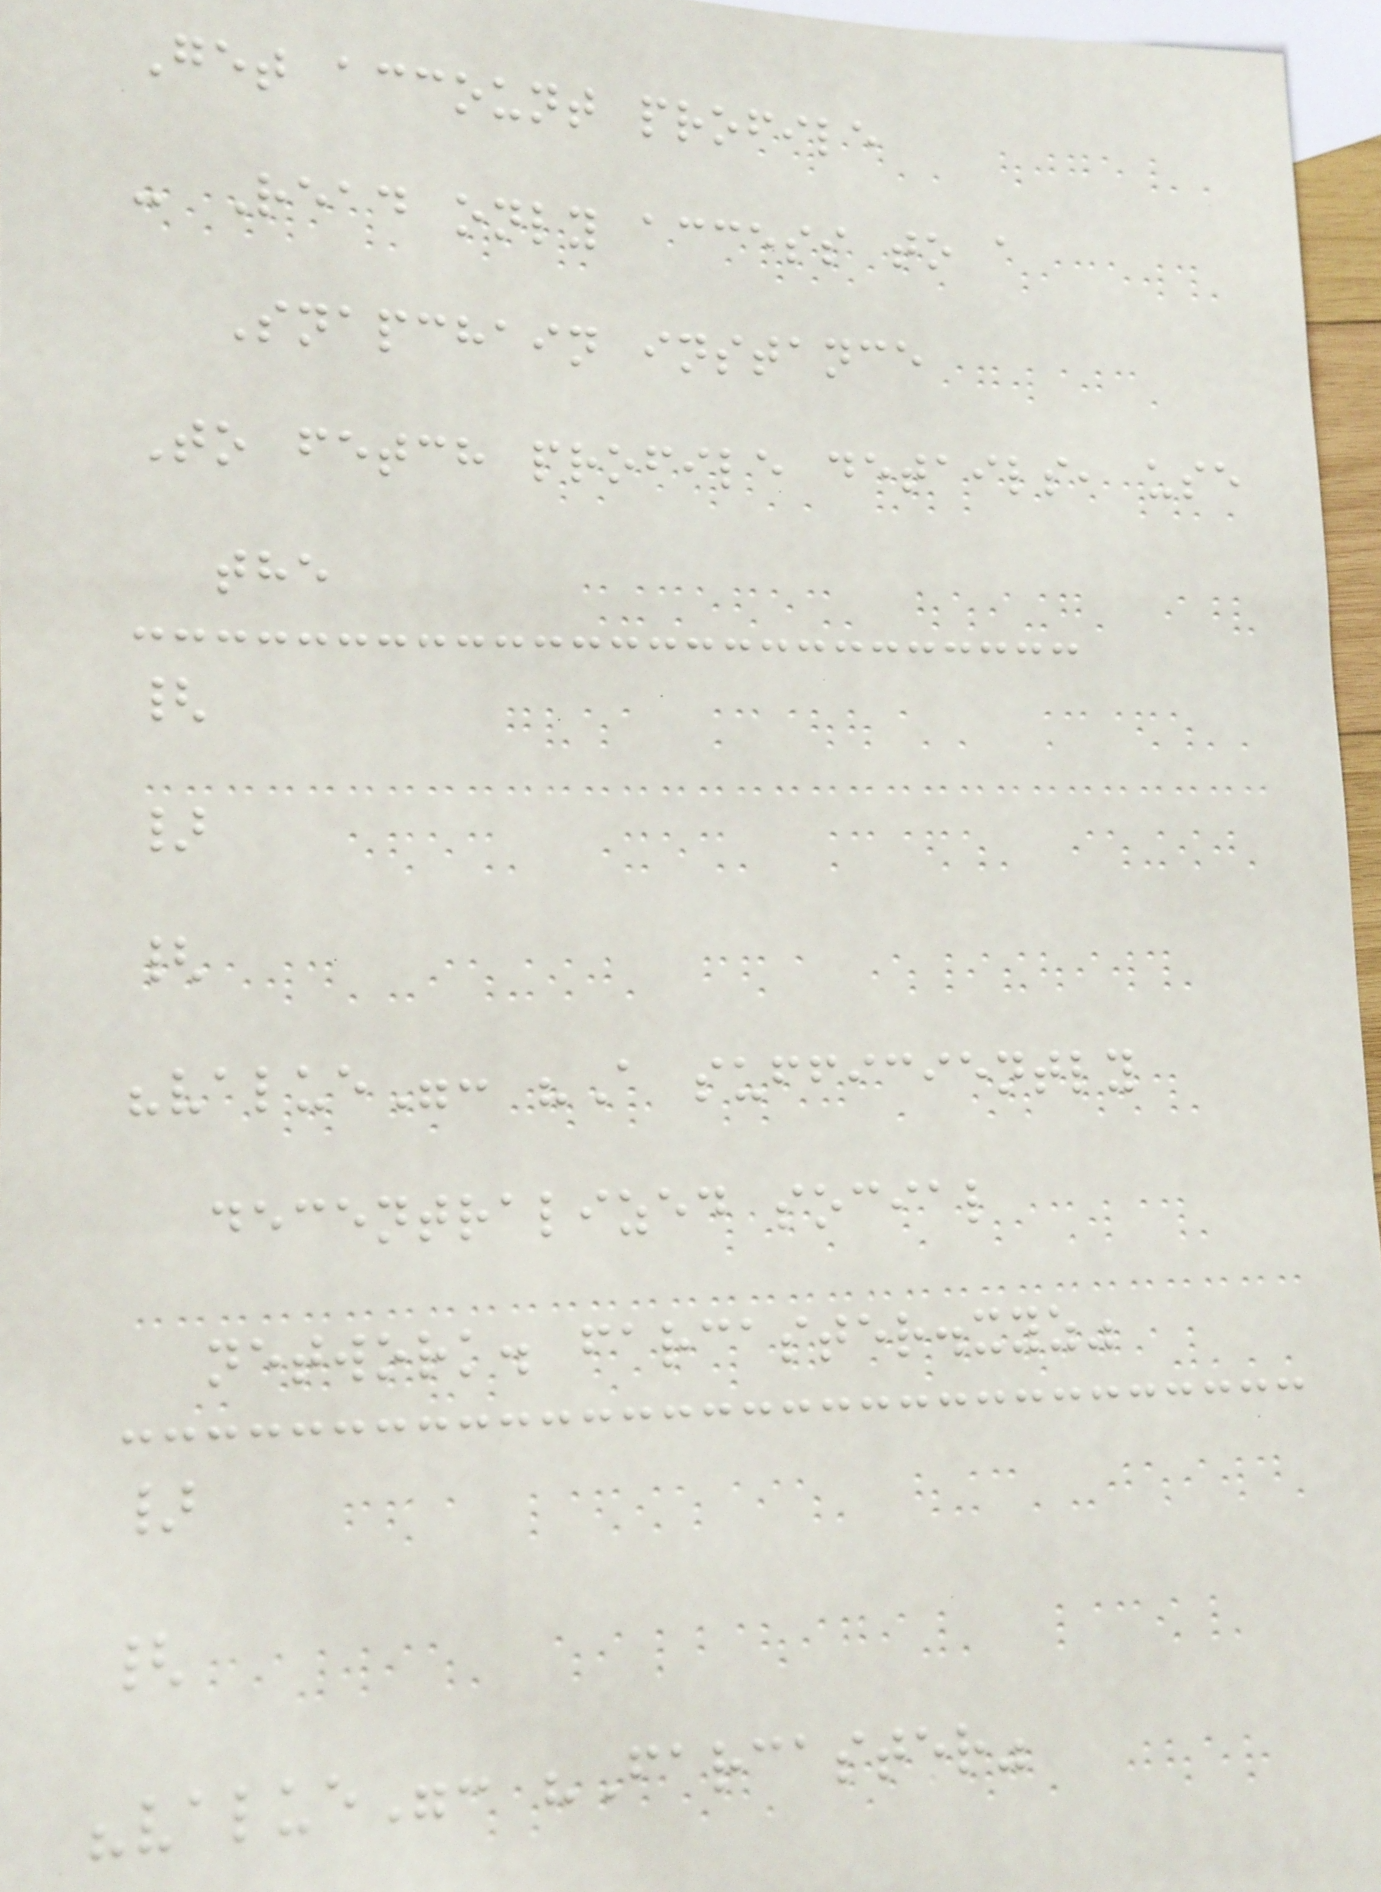Get account profile
- Read only access to a
Snapchain instance
To fetch profile details, use
the
{
}
{
"value": "A sufficiently
decentralized social
network. farcaster.xyz"
}
{
"value": "Farcaster"
